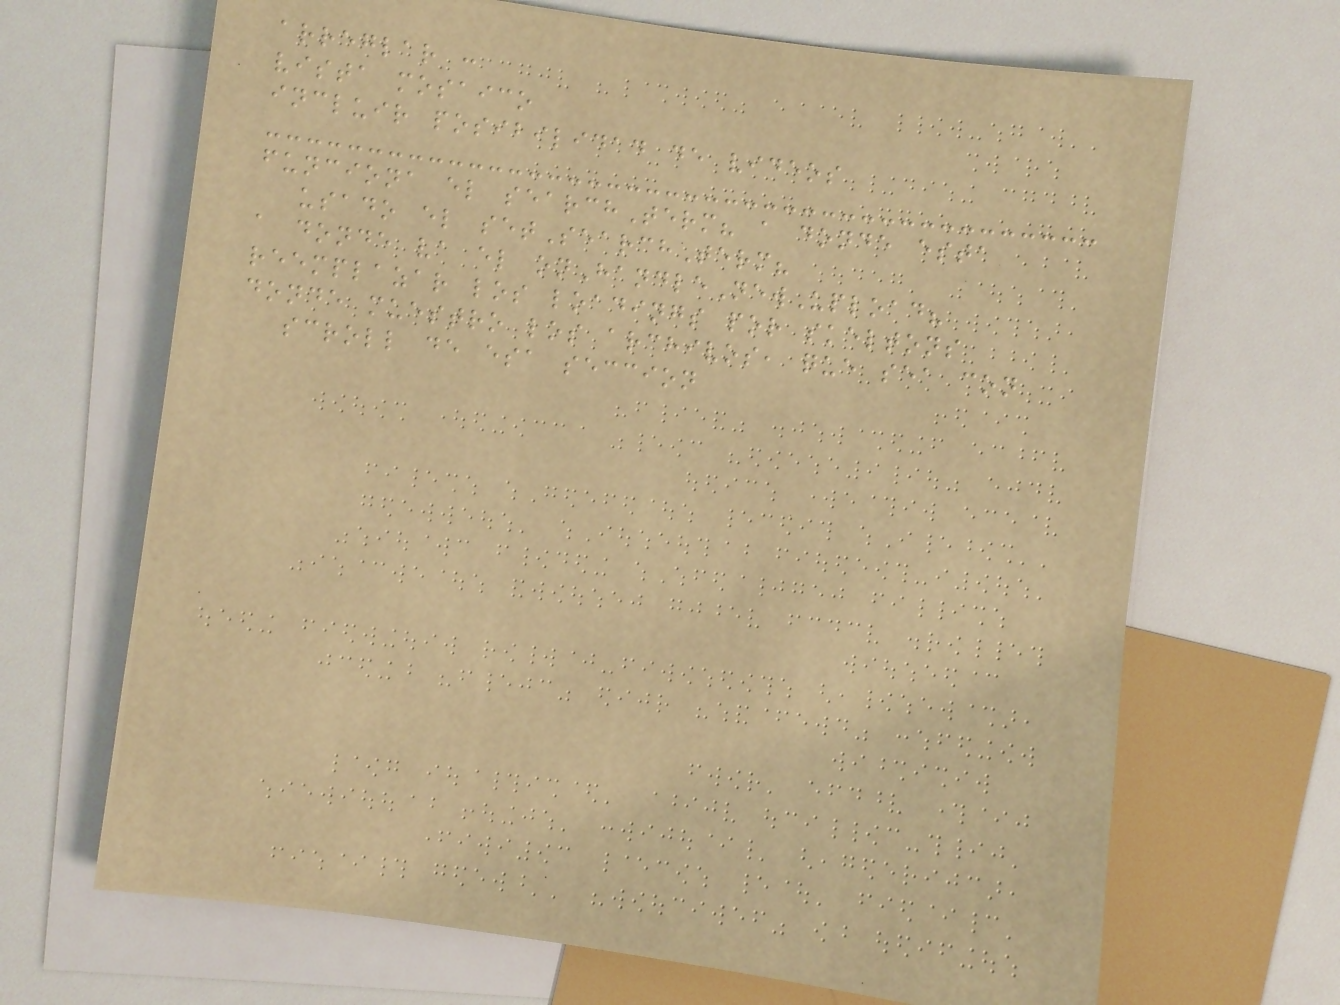arreglar :
vista mosaico
incluir posibilidad de videos
funciona el searchTerm? a donde esta
usado el setSearchTerm?
a donde va el onHandleNewUpload?
reemplazar los loadings por skeltons
donde muestro los archivos, que sea con
scroll de esa seccion
